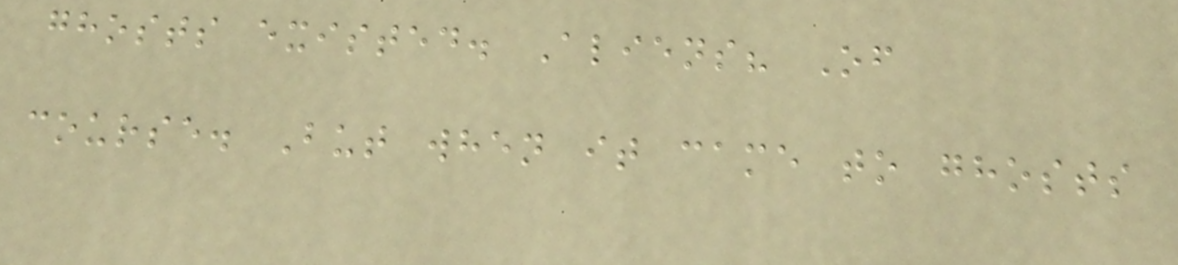ghosts existed. Aliens? Of
course. But when it came to ghosts
